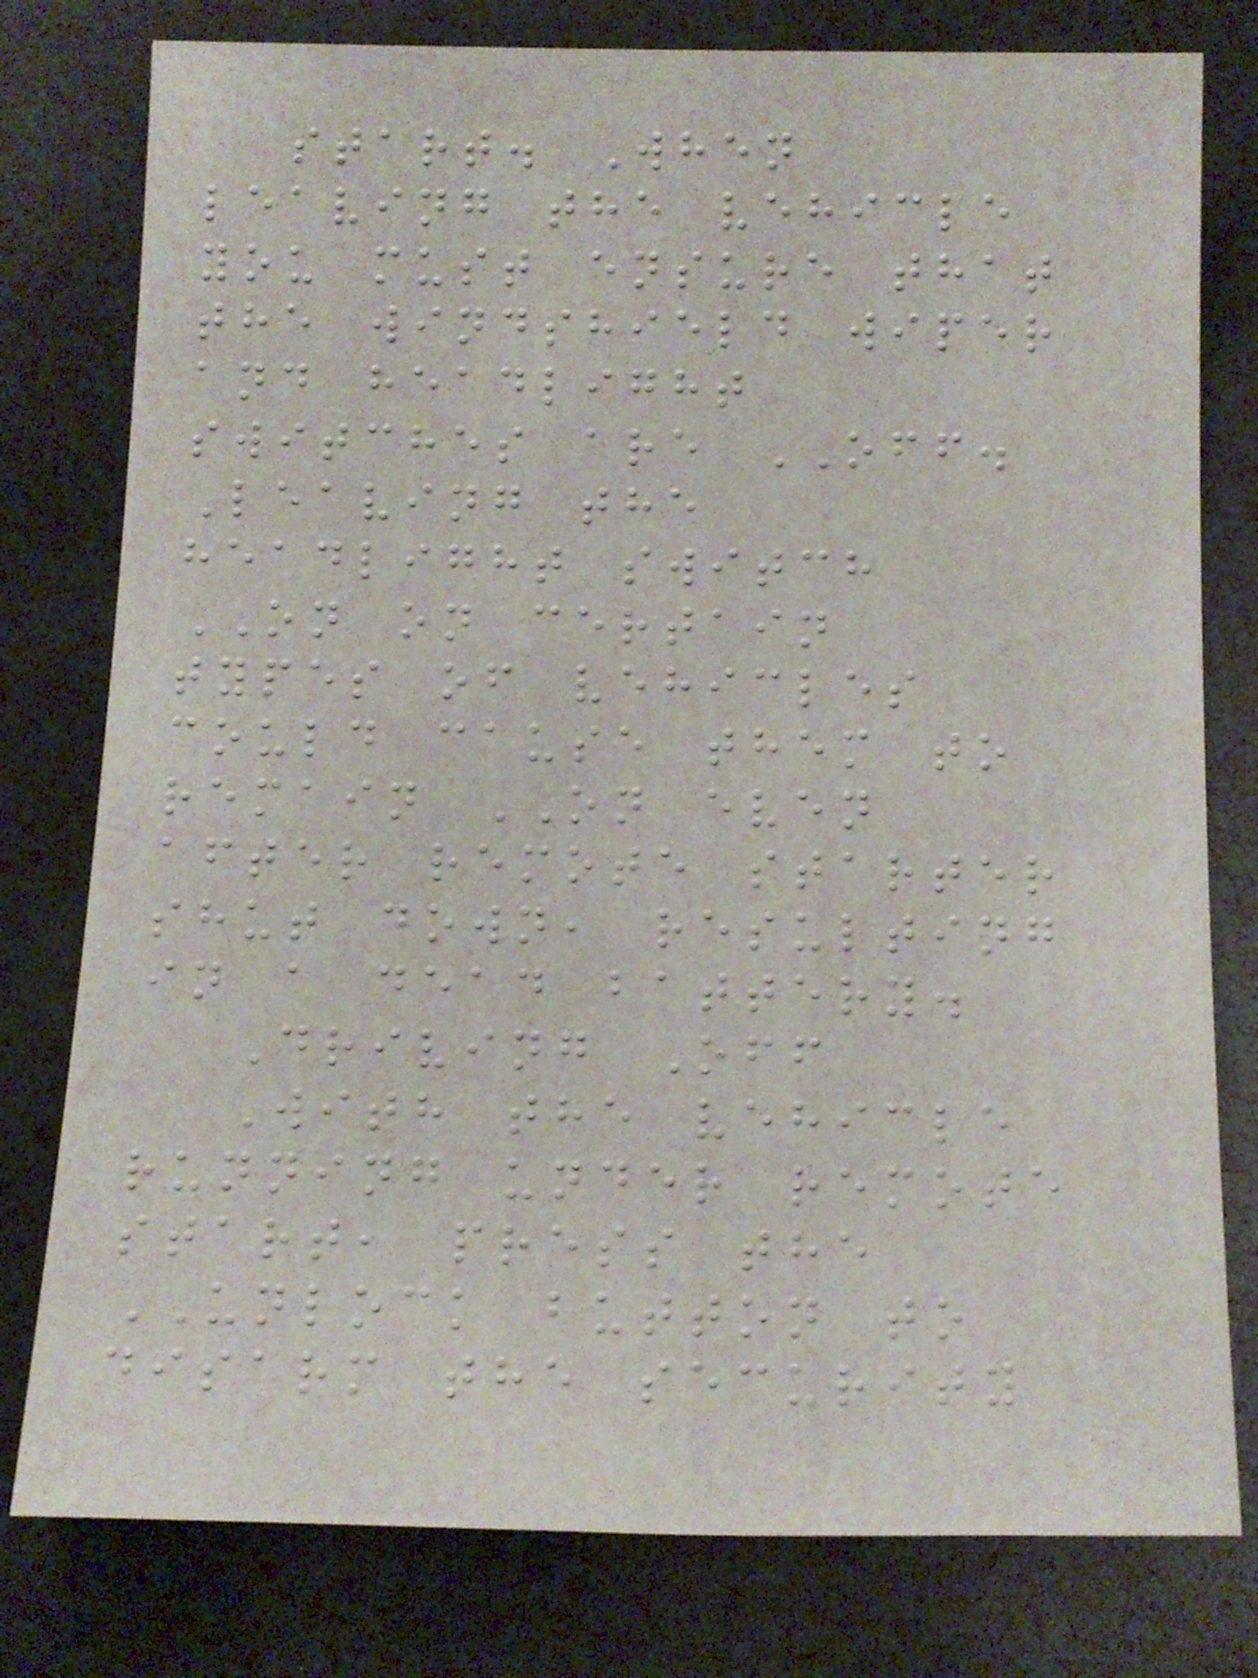start. When
leaving the vehicle
you must ensure that
the windshield wiper
and headlight
switches are OFF.
Leaving the
headlight switch
ON on certain
types of vehicles
could cause them to
remain ON even
after remote starter
shut down, resulting
in a dead battery.
Driving Off
With the vehicle
running under remote
start, press the
UNLOCK button to
disarm the security
